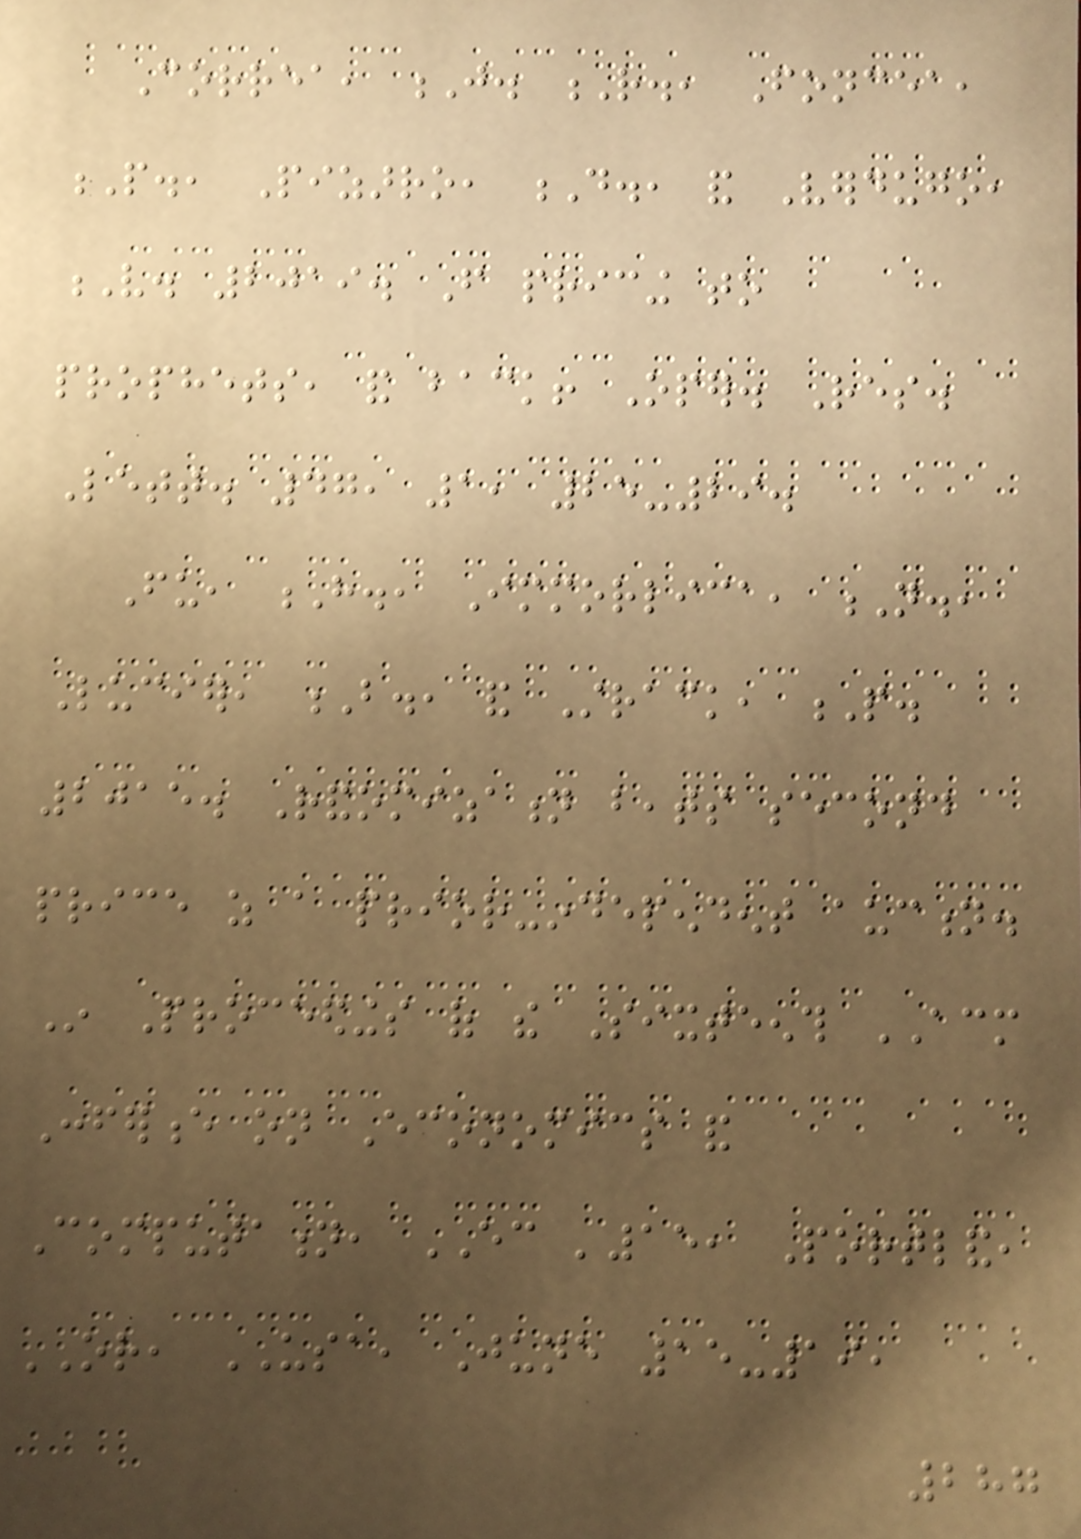Correa, J. R., Foncea,
P., Pizarro, D., and Verdugo,
V. 2019. From pricing to
prophets, and back! Oper. Res.
Lett. 47, 1, 25-29.
Fu, H., Immorlica, N.,
Lucier, B., and Strack, P.
2015. Randomization beats second
price as a prior-independent auction.
In Proceedings of the Sixteenth ACM
Conference on Economics and
Computation, EC '15, Portland,
OR, USA, June 15-19,
287
